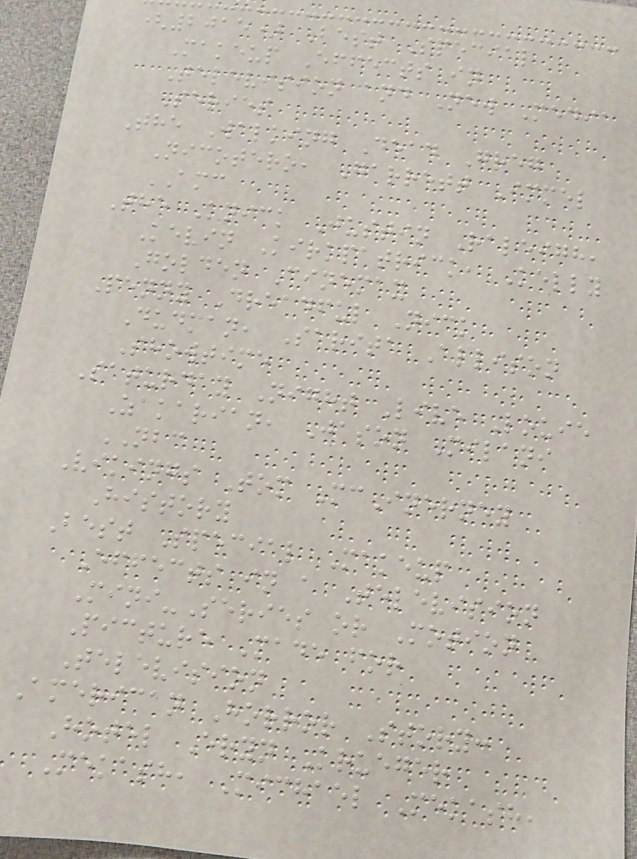(2015) Best Special
Makeup Effects in
Television and New Media
Series
The Walking Dead Greg
Nicotero, Garrett Immel
AMC
The Knick Justin Raleigh,
Kevin Kirkpatrick, Kelly
Golden Cinemax
Penny Dreadful Nick
Dudman, Sarita Allison
Showtime
Saturday Night Live Louie
Zakarian, Jason Milani
NBC
Vikings Tom McInerney
History
Best Special Makeup
Effects in a Television
Mini-Series or Motion
Picture Made for
Television
American Horror Story:
Hotel Eryn Krueger
Mekash, Michael Mekash,
